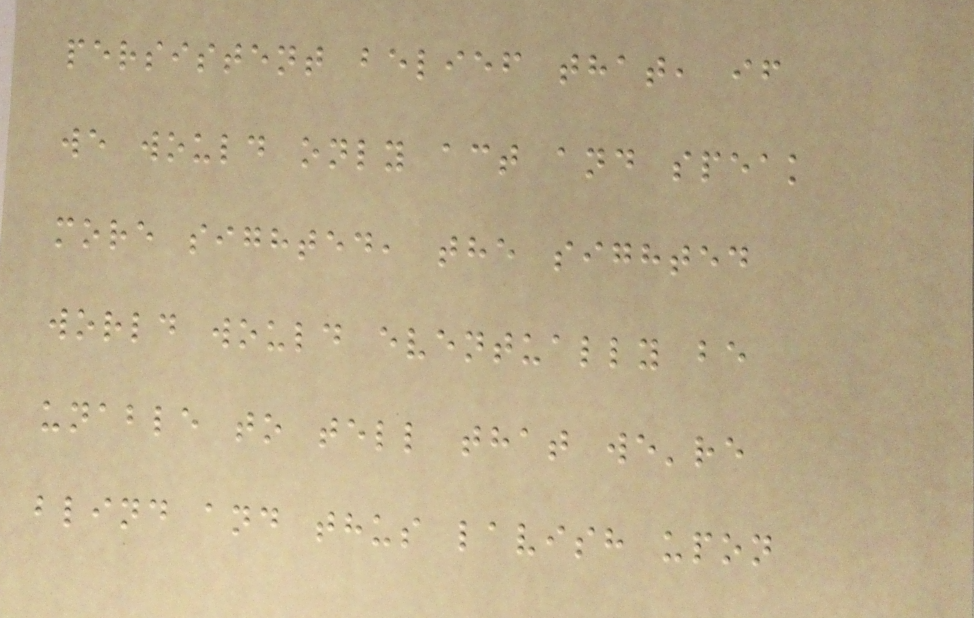persistent belief that, if
we would only act and speak
more sighted, the sighted
world would eventually be
unable to tell that we're
blind and thus lavish upon
